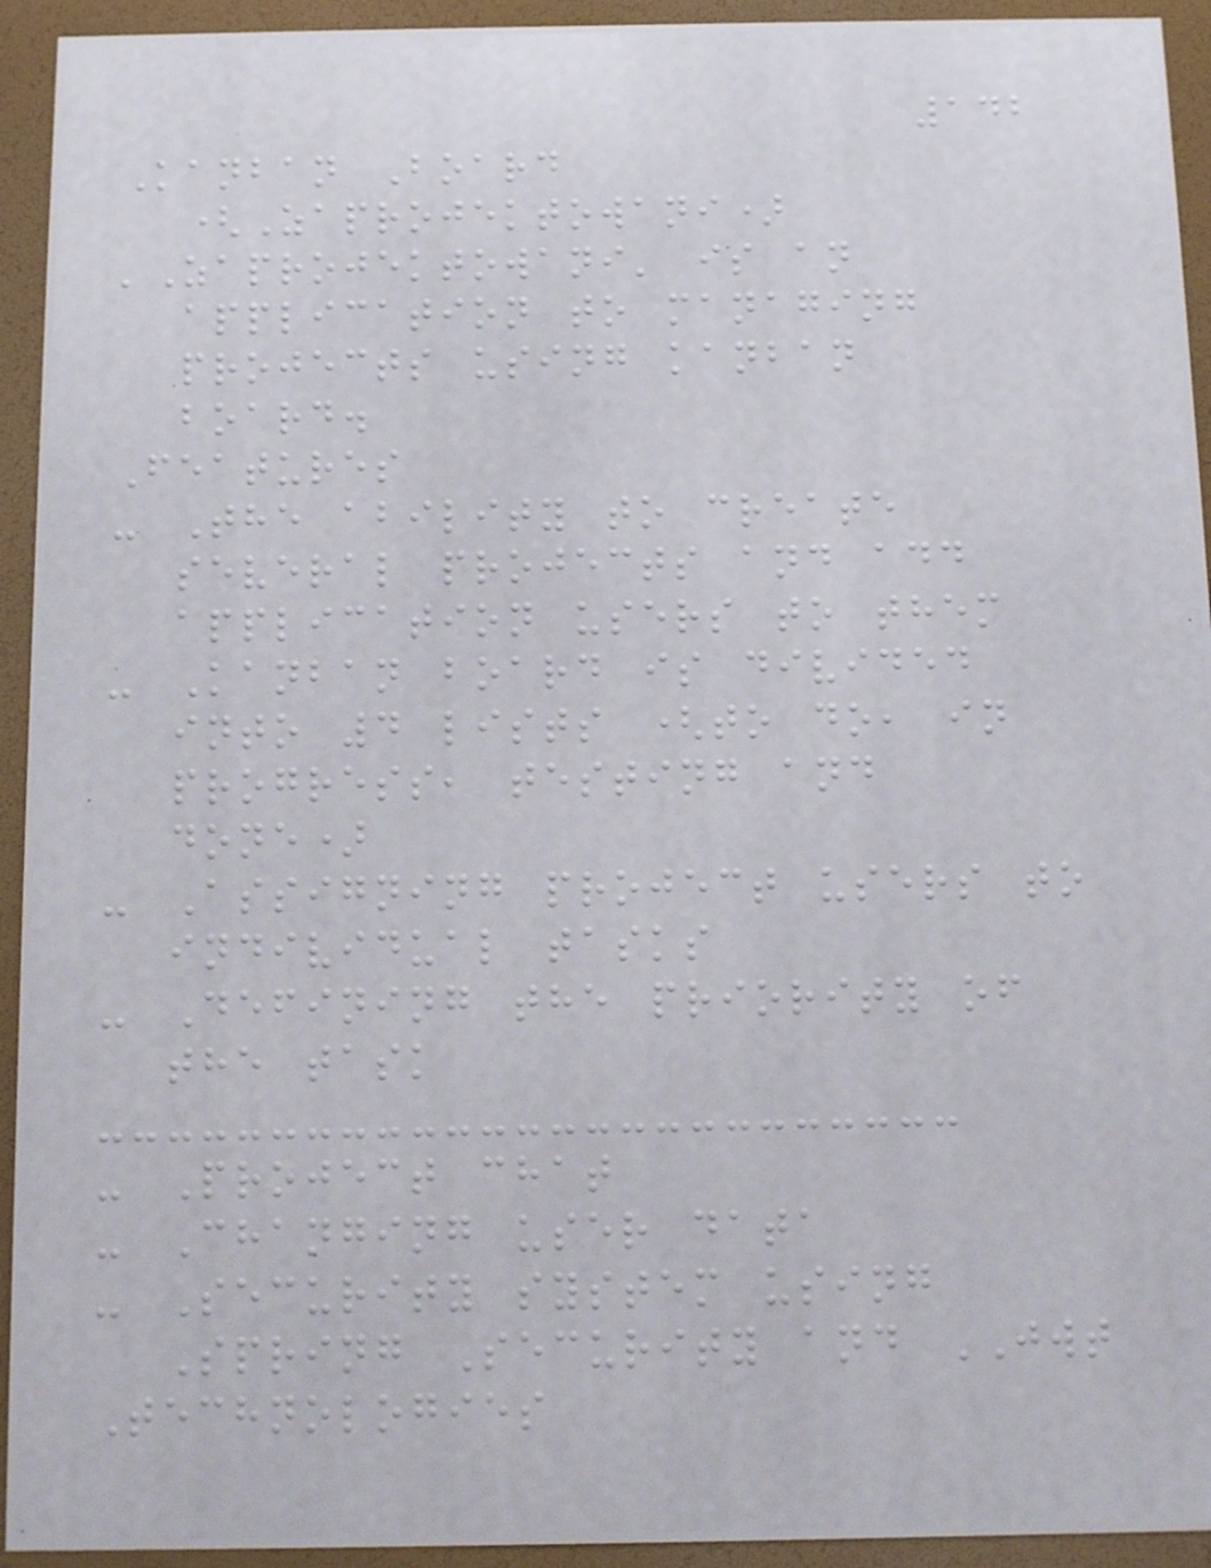142
Kanban Board
(Zaprojektowani)
'Zaprojektowani' is an
application to managing
projects using kanban
board.
Features
- The ability to create
several projects and add
application users to them
- Kanban board is divided
into 4 lists (to do, in
progress, testing and
done)
- Assigning project users to
individual tasks
- Defining the priority of
the task
- Project chat
- Changing user data
- Security system using
Spring Security and JWT
Technologies
